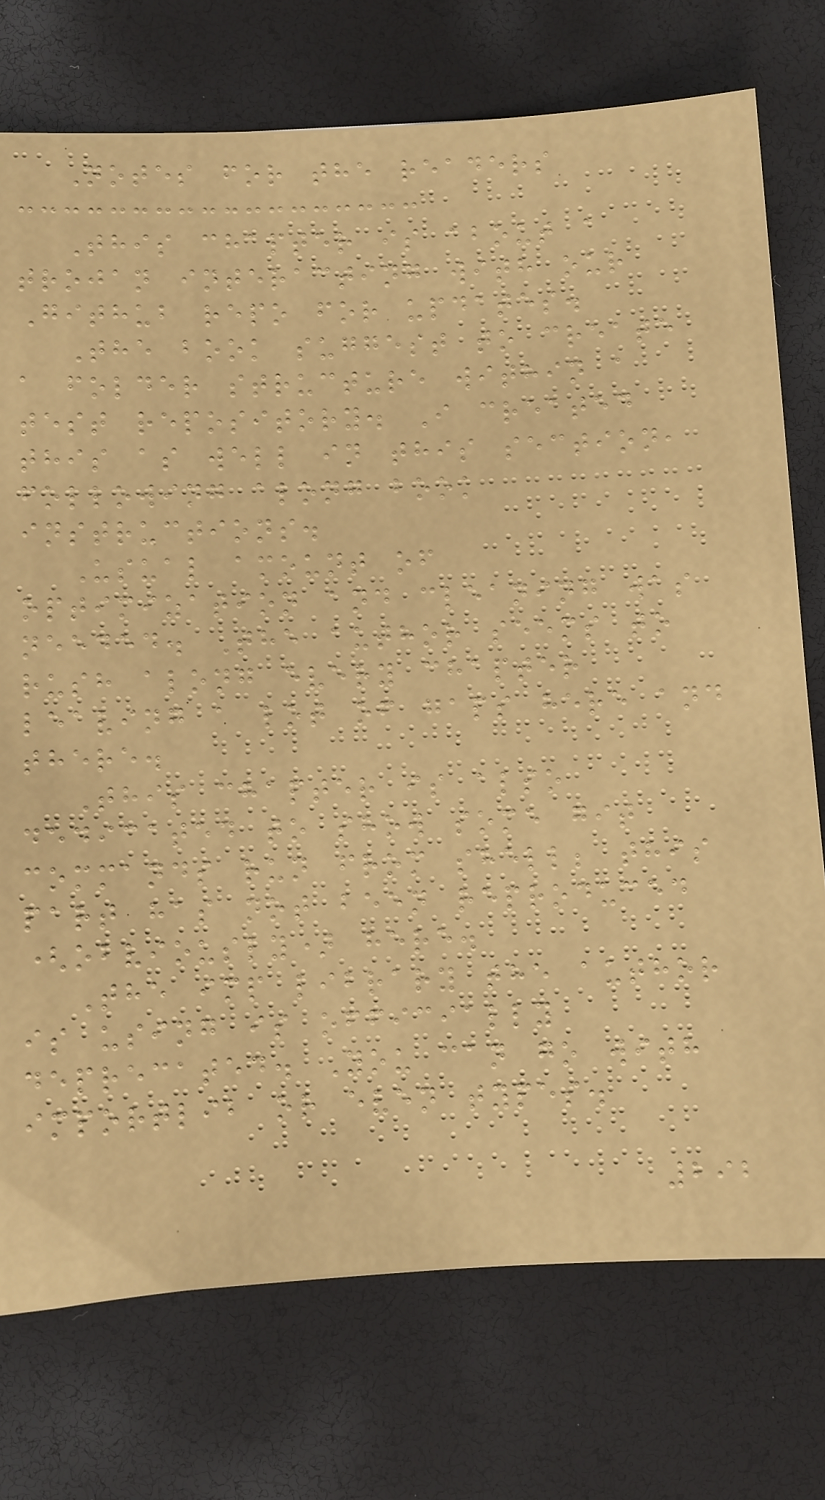Notes for the readers
This chapter is about a
trojan interacting with our
Github repo for updates.
The book suggest to create
a folder structure within a
test repository. I created
this as well in this section,
following along book
instructions.
Usual amount of
optimization and cleaning was
needed. The author seems to
rush along every chapter
leaving a lot of gaps here and
there.
This chapter is also
dedicated to show some git
commands run from shell; this
part has not been reproduced
(obviously) here.
The imp library the author
is using is officially
deprecated. You can go with
importlib or even types.
292
